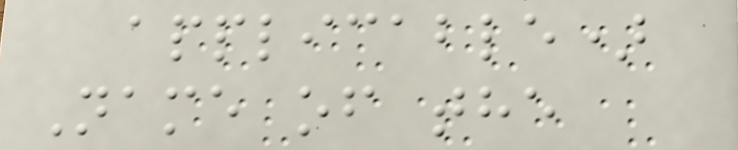applicable)
Name of the
